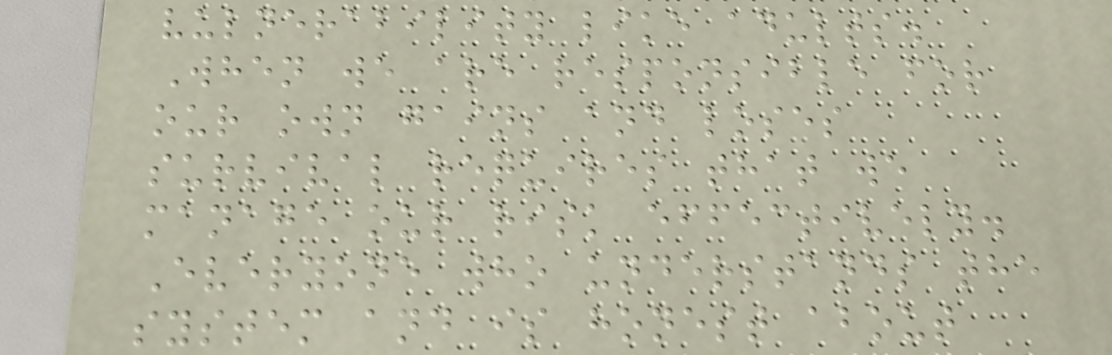vulnerability like adults.
When we are responsible for
our own gains and loses
survival requires that we
manage our risk effectively.
Everyone who understands the
system and is honest about
